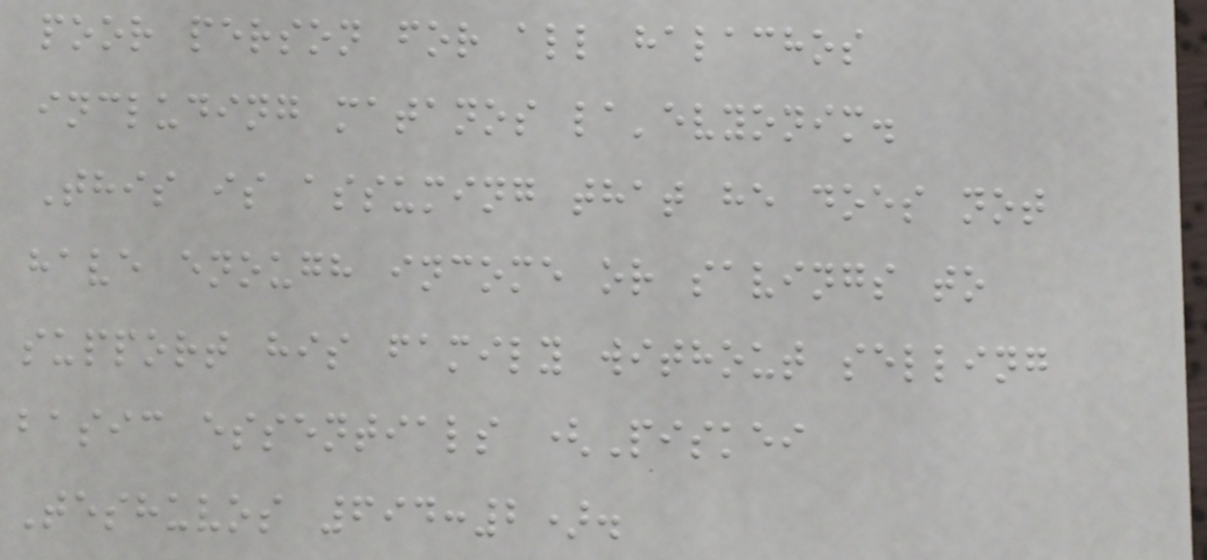poor person for all halachos
including matanos la'evyonim.
This is assuming that he does not
have enough income or savings to
support his family without selling
basic essentials (Piskei
Teshuvos 694:2).
